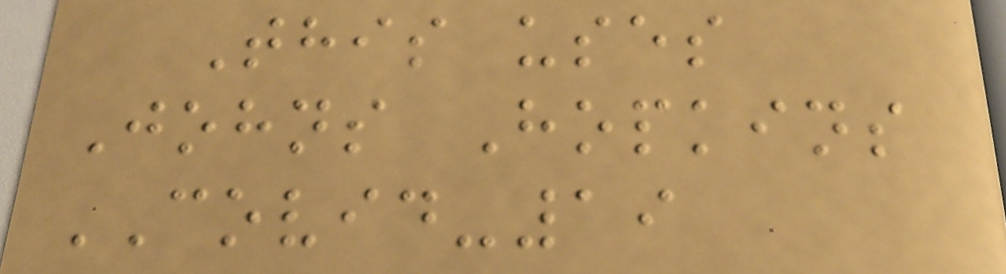This uses
Johns Hopkins
COVID-19
